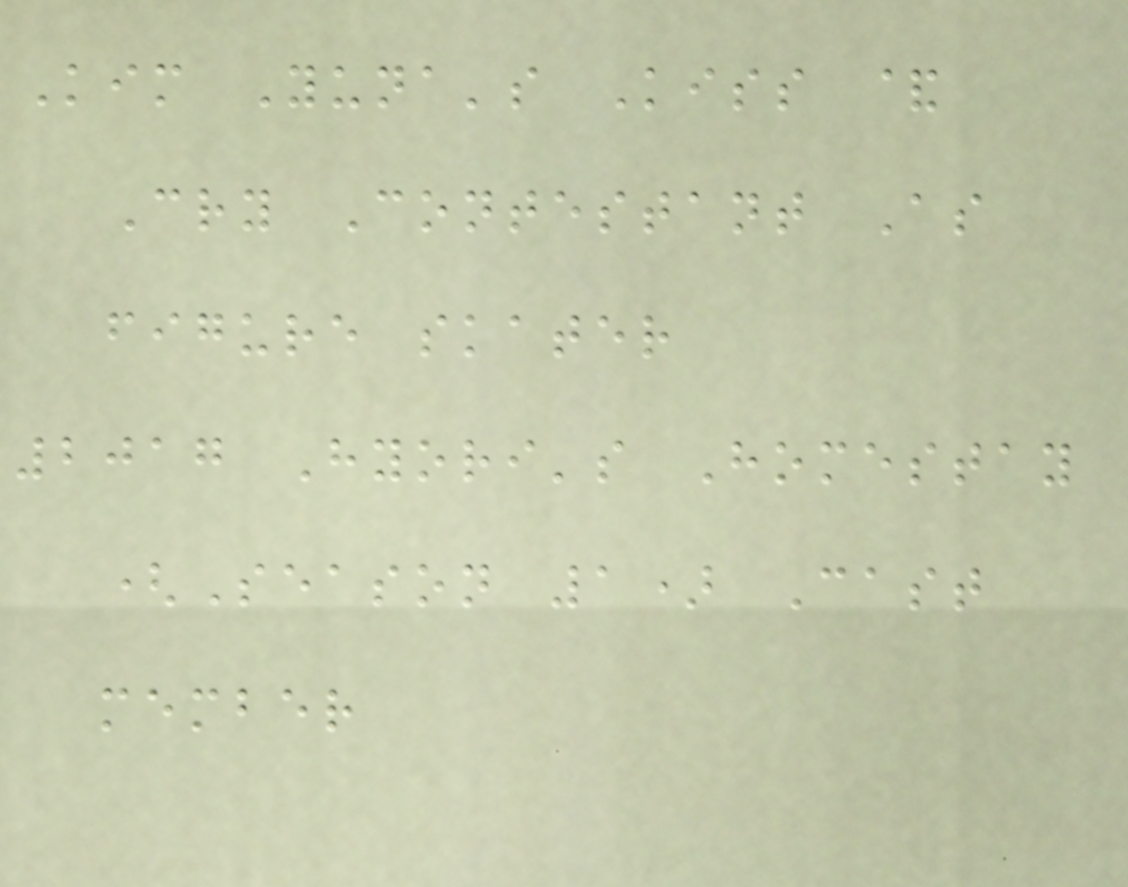Kim Yuna's Kiss &
Cry Contestant As
figure skater
2017 Hyori's Homestay
(Season 1) Cast
member
